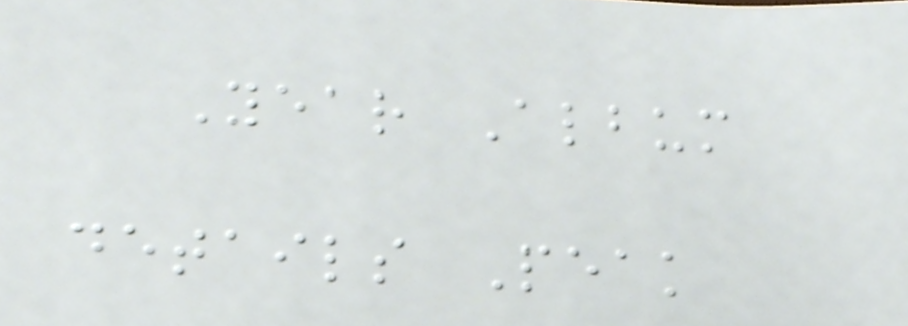Year Album
details Peak
